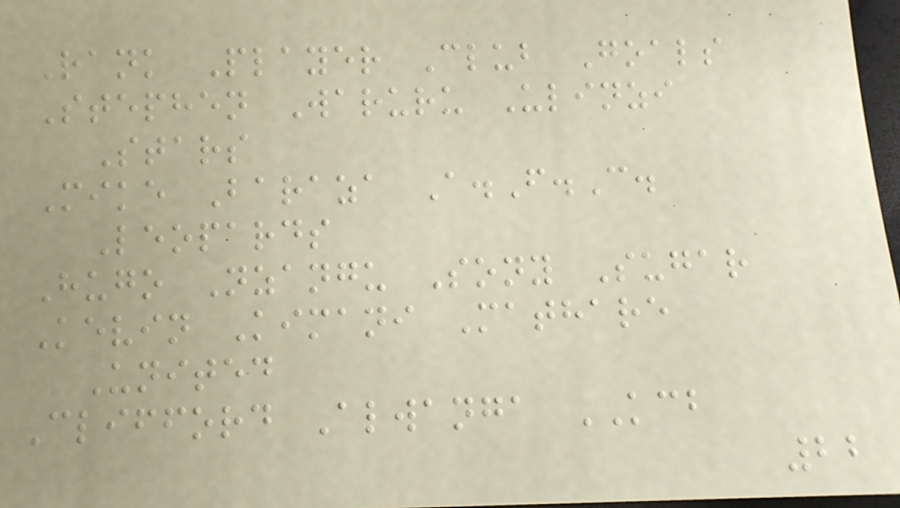Rank Player Club Goals
Stephen Waruru Ulinzi
Stars
Mike Baraza A.F.C.
Leopards
Hugo Nzangu Sony Sugar
Kevin Kimani Mathare
United
Clifford Alwanga KCB
22
